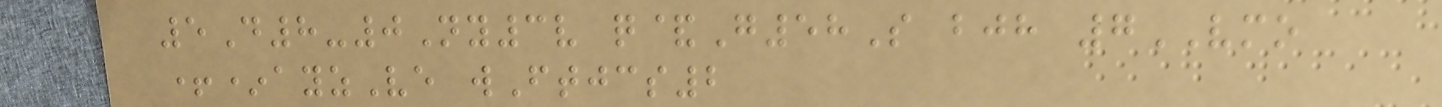5D8-0Ny3v q&G58S bjh 7VMO
+*ayzVe wFtjcs2
